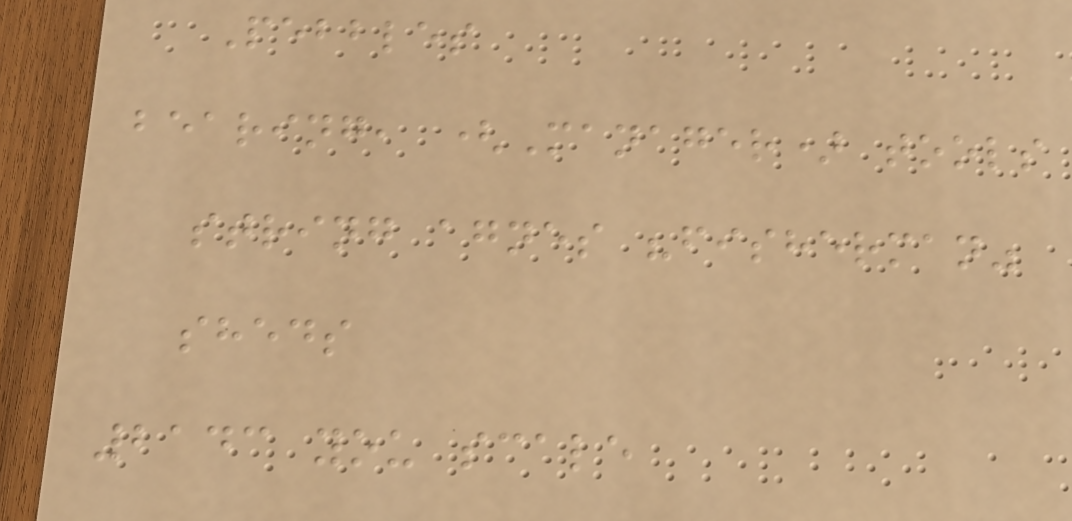Pebbles
bearing, (Manager) tools
string agnes "fisherman"
sheds
2143 you scale
